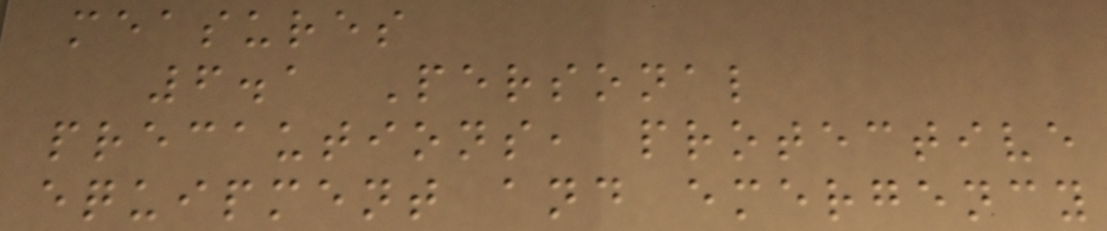measures
6.1 Personal
precautions, protective
equipment and emergency
